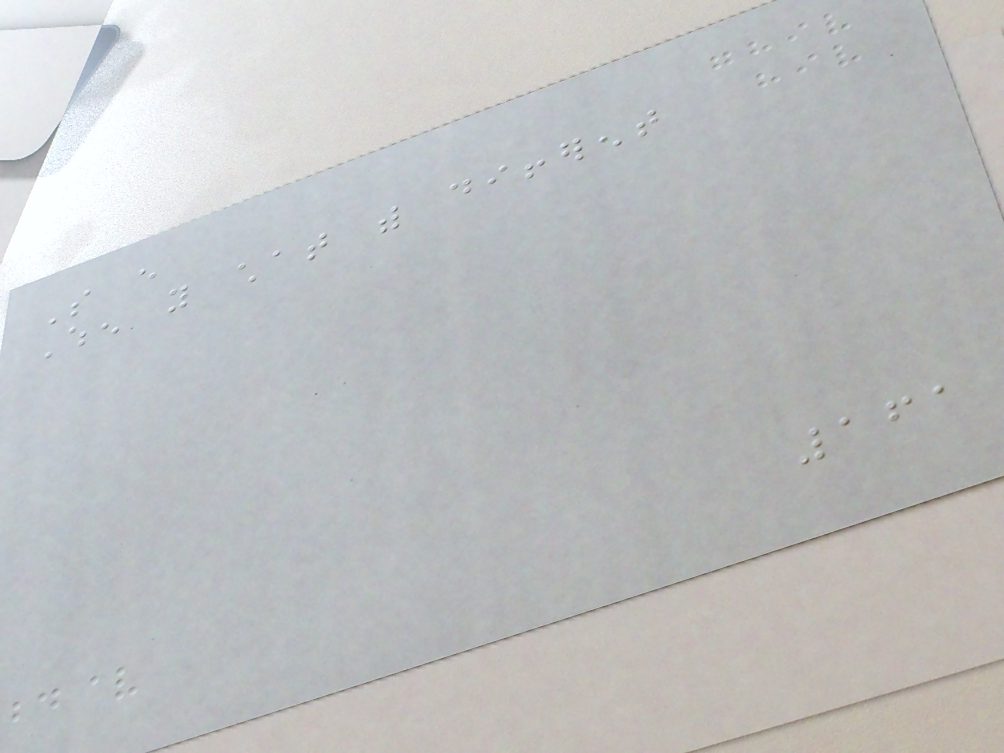So every
When you chat with different
161
